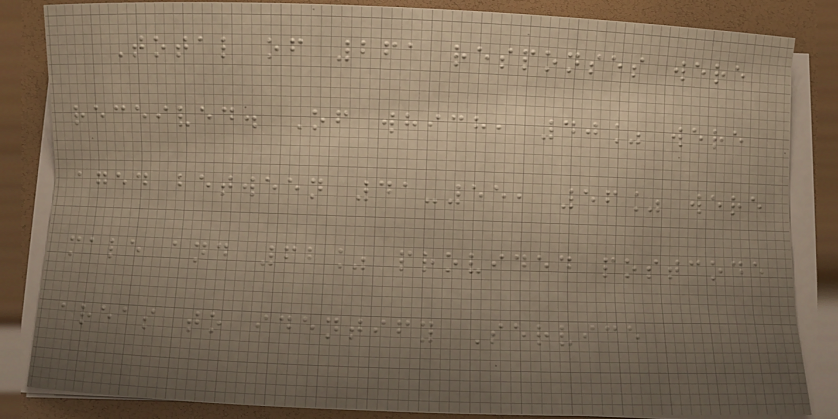Total of 261 responses were
received. Of which, 40% were
aged between 41-55, 56% were
male and 62% provided postcode
areas to identify Service
